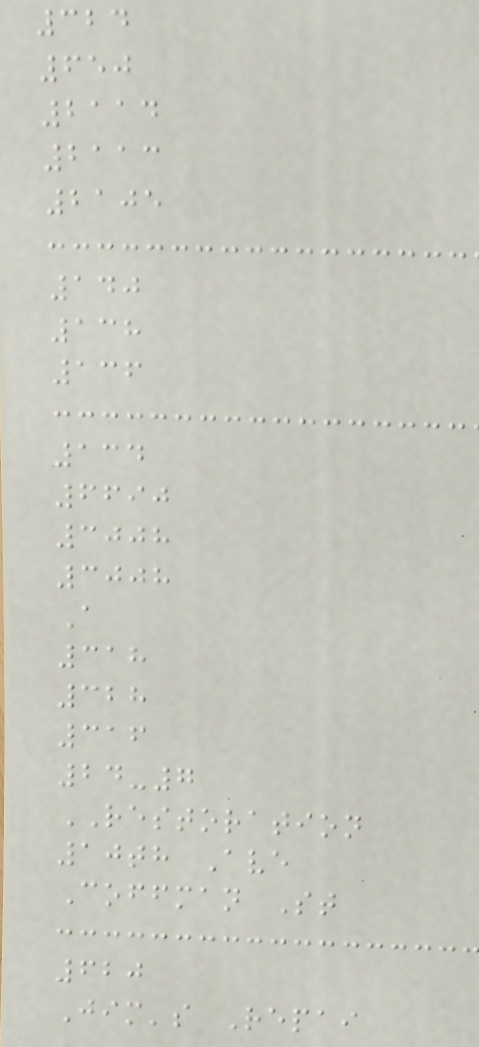324
650
2114
2113
2105
140
138
136
134
6690
3008
3008
A
318
328
316
24-7
RESTORATION
10th Ave
Coffman St
620
Jim's Repai
